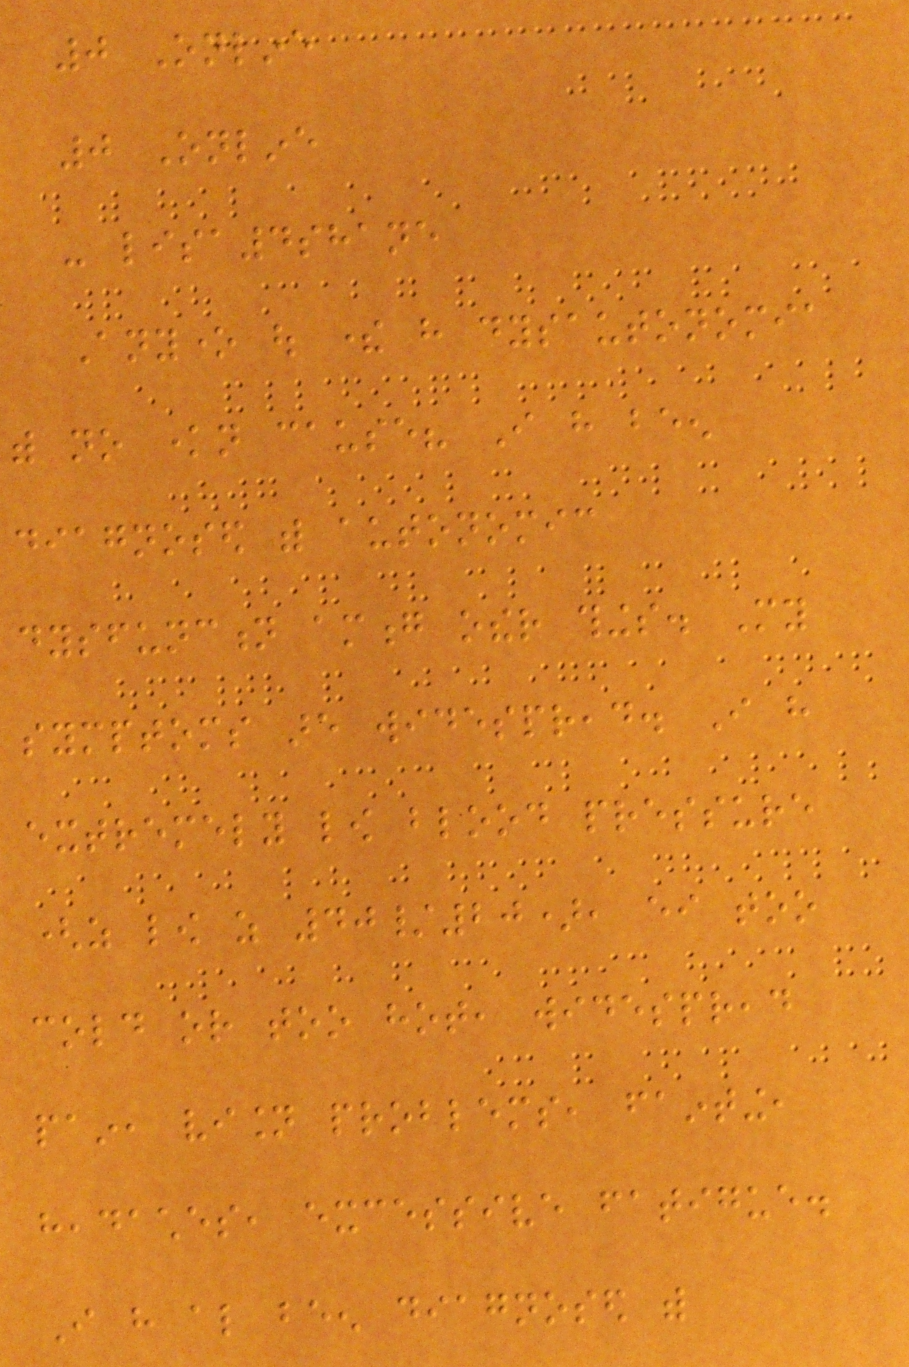0 Online
0 Online
- lisa4shane
Anyone out there have dysautonomia
with no known cause? I have been
diagnosed with autonomic
dysfunction among other things. My
symptoms are widespread. I have
extremely low blood pressure
(as low as 40/20), either too
cold or too hot, widespread
pain, vision problems, fainting,
headaches, excessive fatigue.
I have also been diagnosed with
